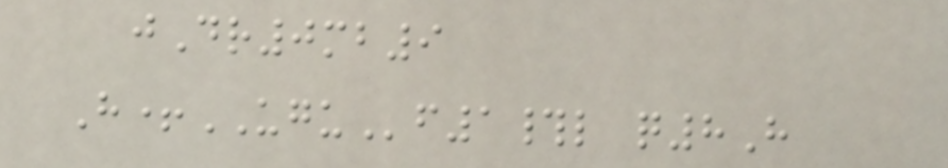jDr0mb9
H+UGUf1#l q8H
